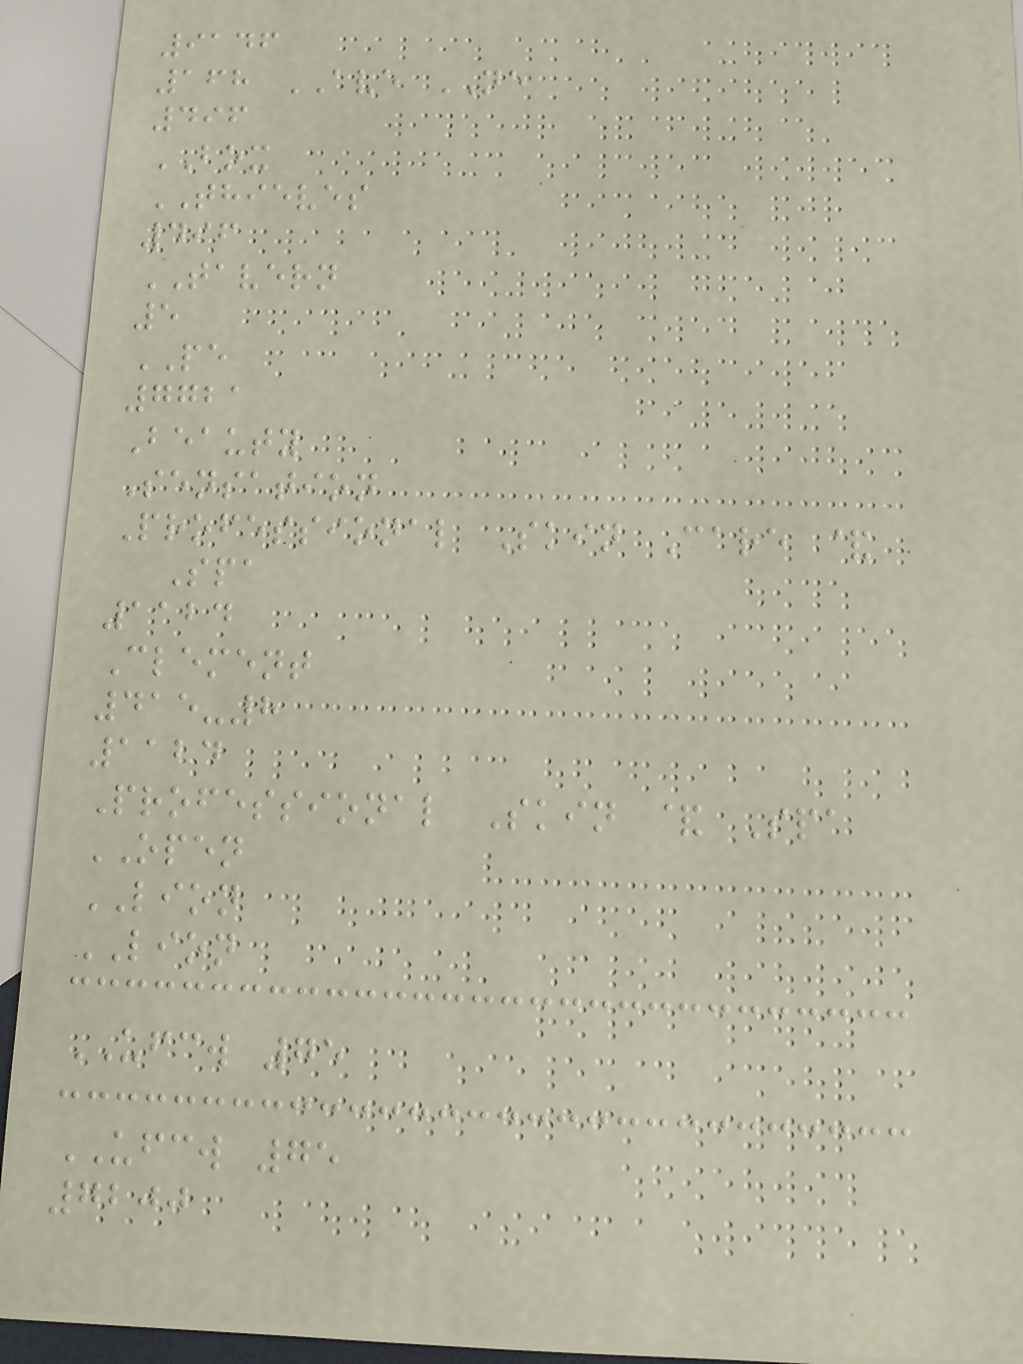9146
168 AVE NE
496
BOX
THIEVES
496
TAVERN
5
PE
7721
Beauty
Sensation
Professional Skin Care &
Spa
1124
Clement
415-8
1124
Professional Skin & Spa
OPEN
LION
LION
UFCW 75
UFCW 75
7200
